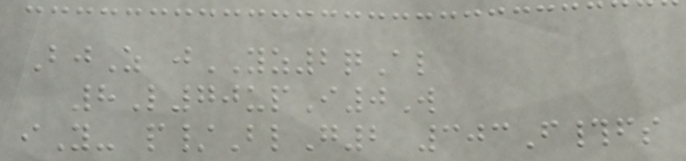BjZ jYZ2qAl
8L70upI0W
iY- p/BlG2 303F#fs
